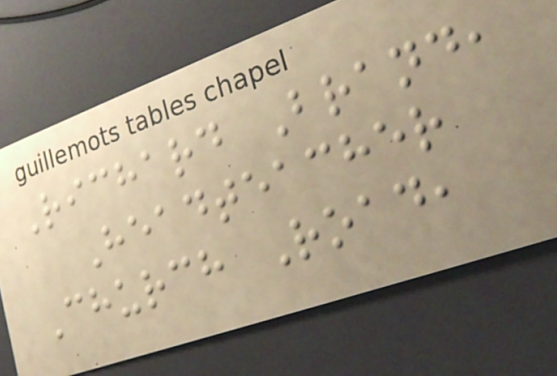Richard Brand,
Headteacher
Church Road,
